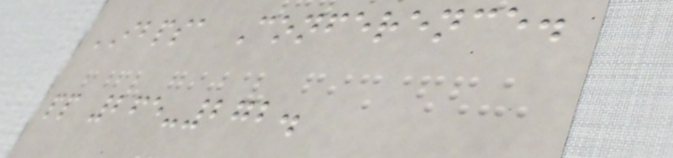IBPSA Conference.
pp 265-272.
